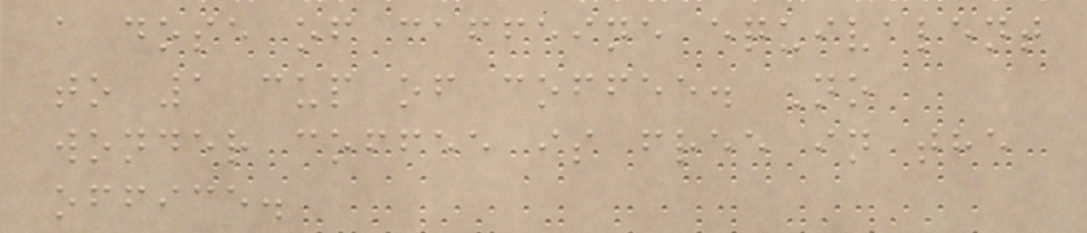a dose of caffeine equivalent
to 1 cup of coffee. No
wonder coffee is free in the
office.
